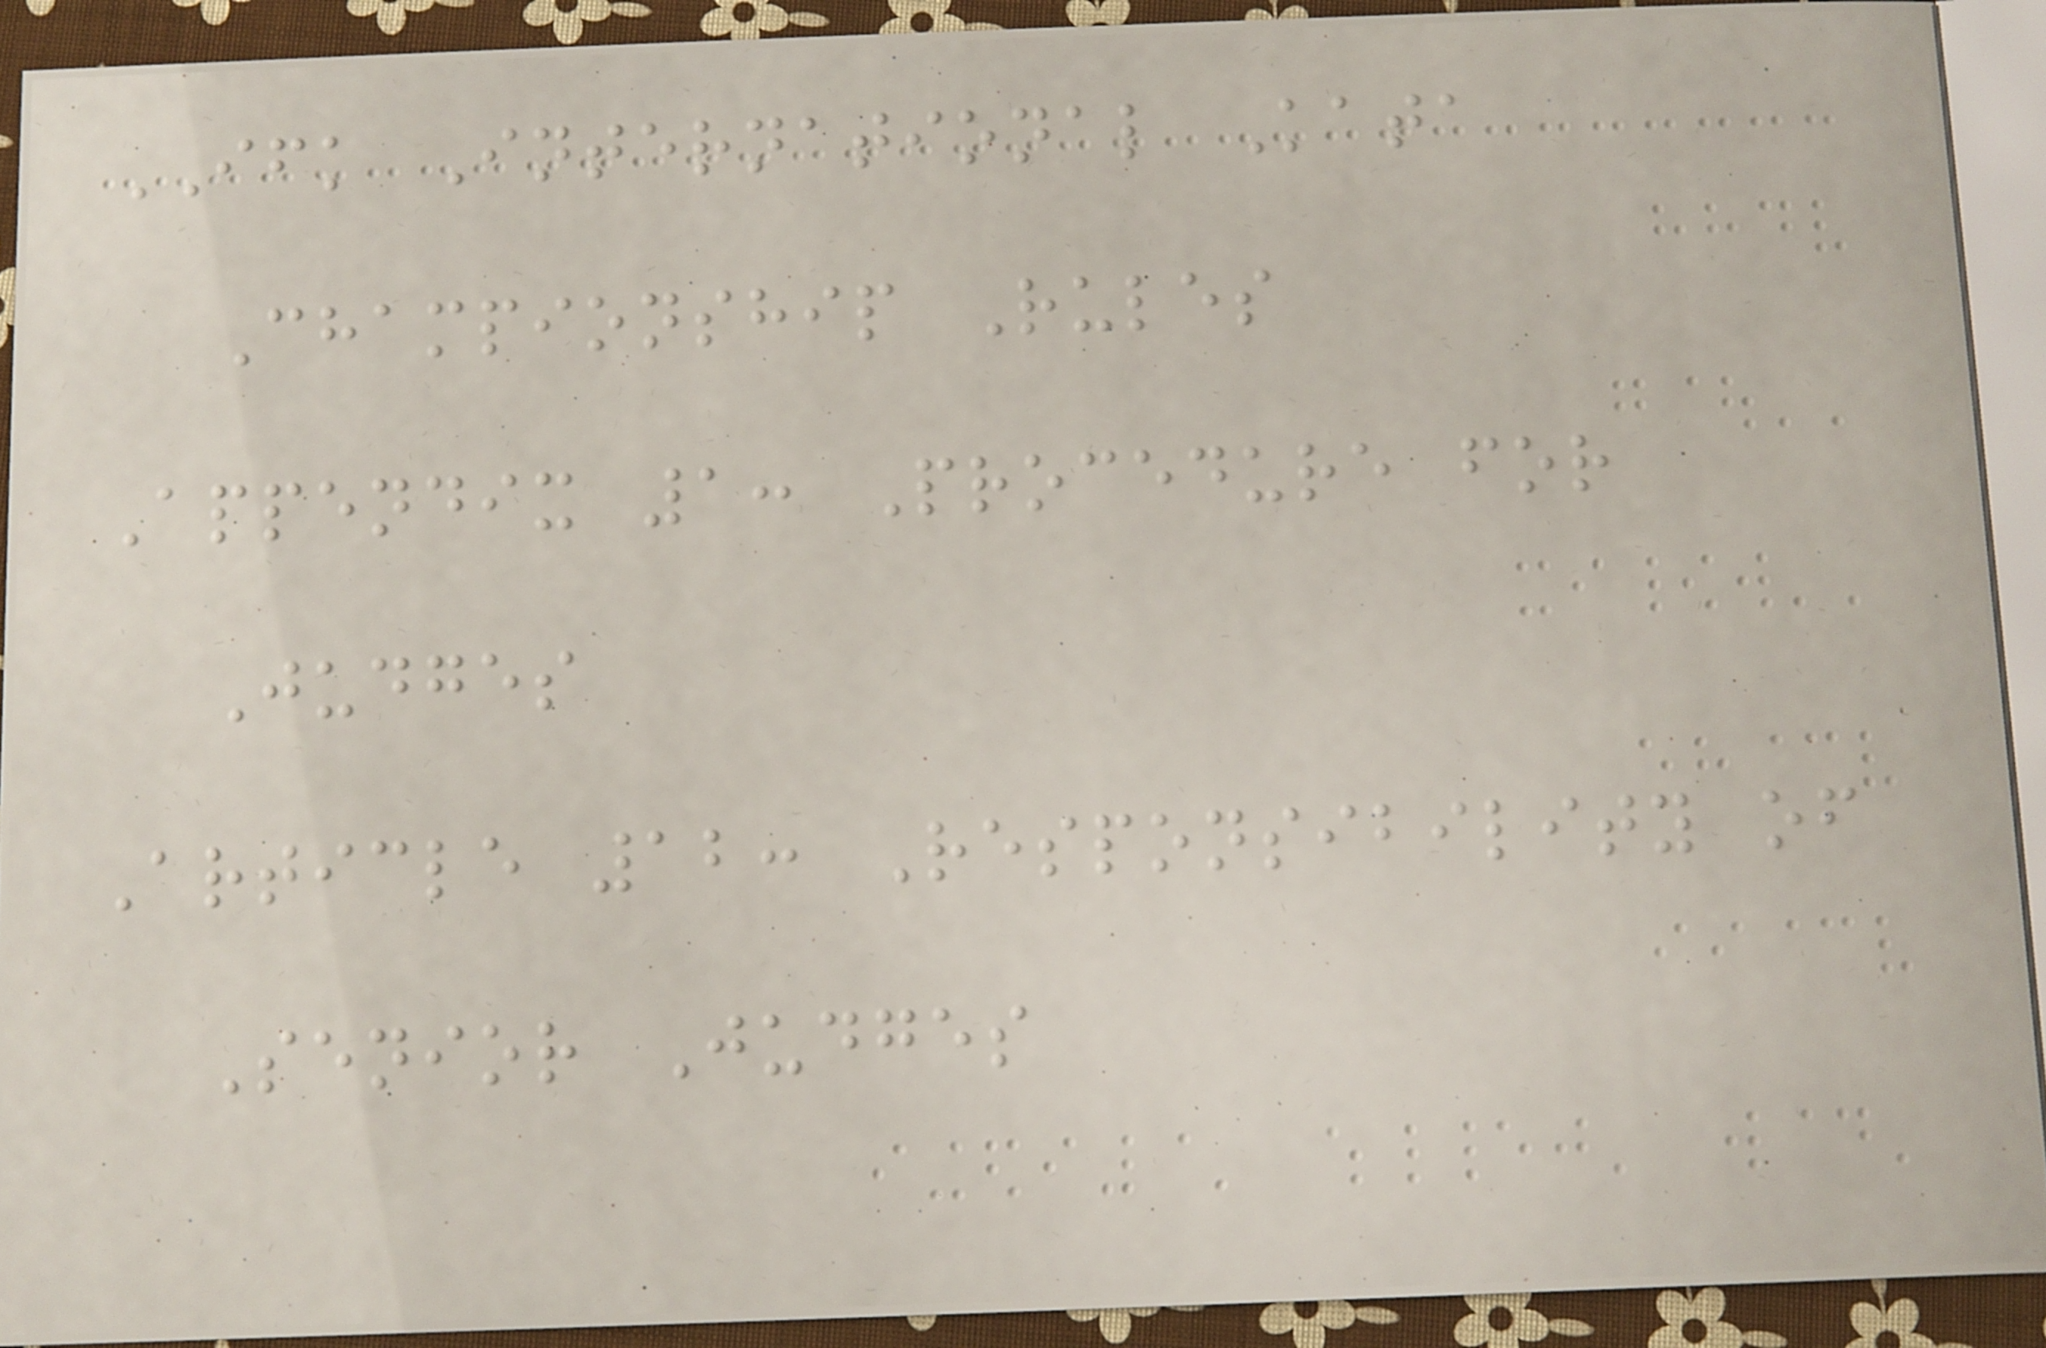IFK International Kata
Championship Rules
Appendix 1: Procedure for
Judges
Article 12: Responsibility of
Senior Judges
